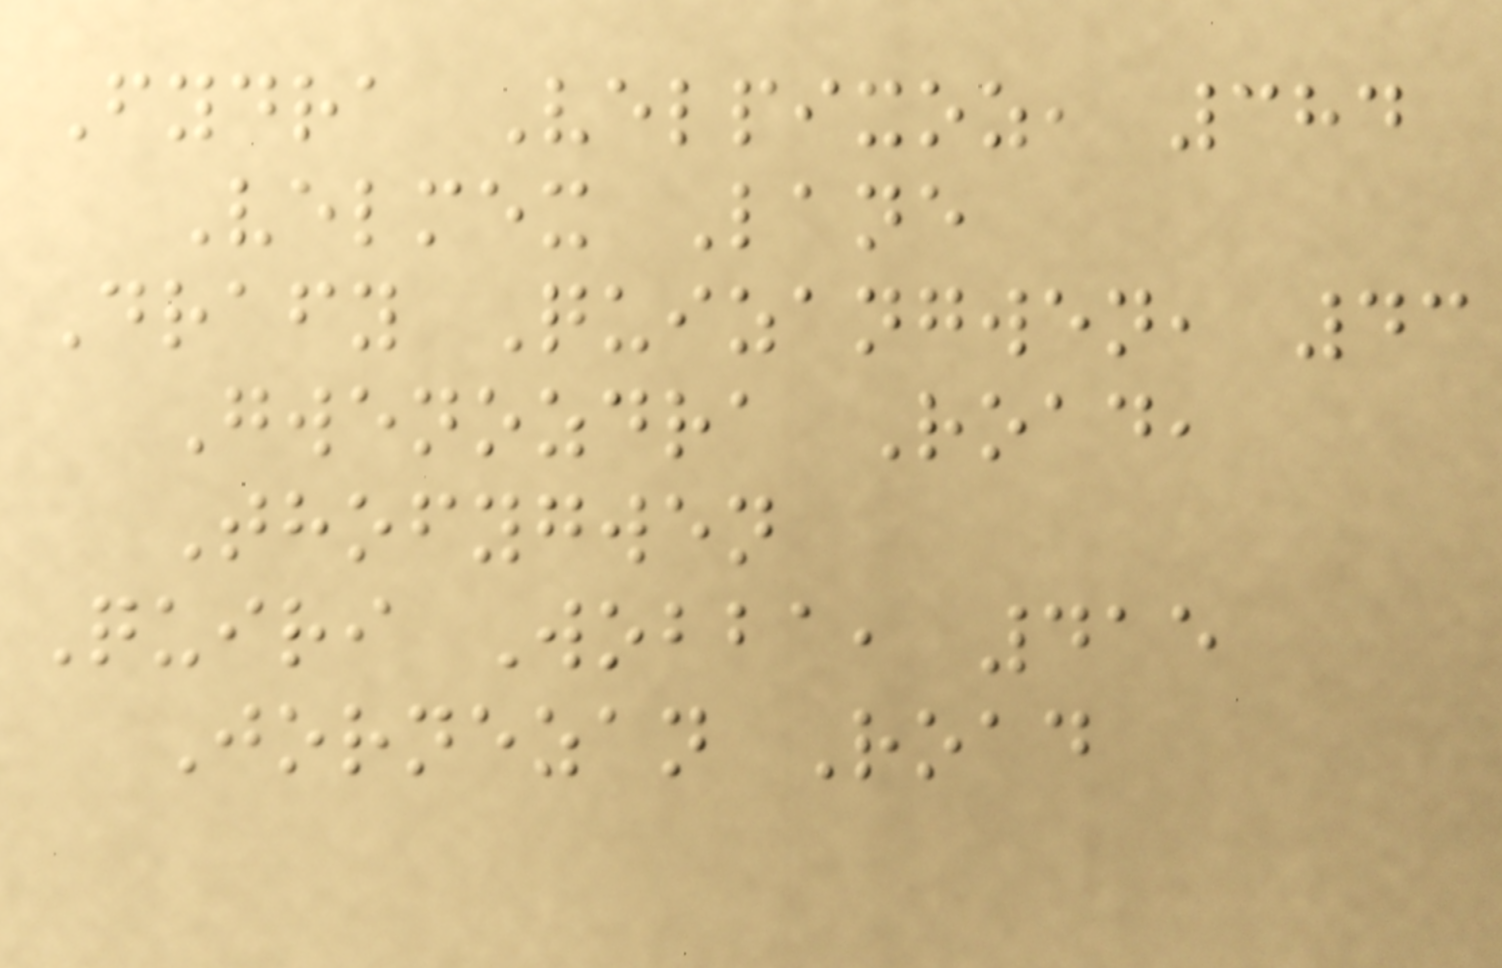Fydra Velpixoz, 384
Velmex Lane
Drafy Quizangwen, 43
Gwenozdra Road,
Thofygwen
Quiri Wobba, 415
Jornezan Road
